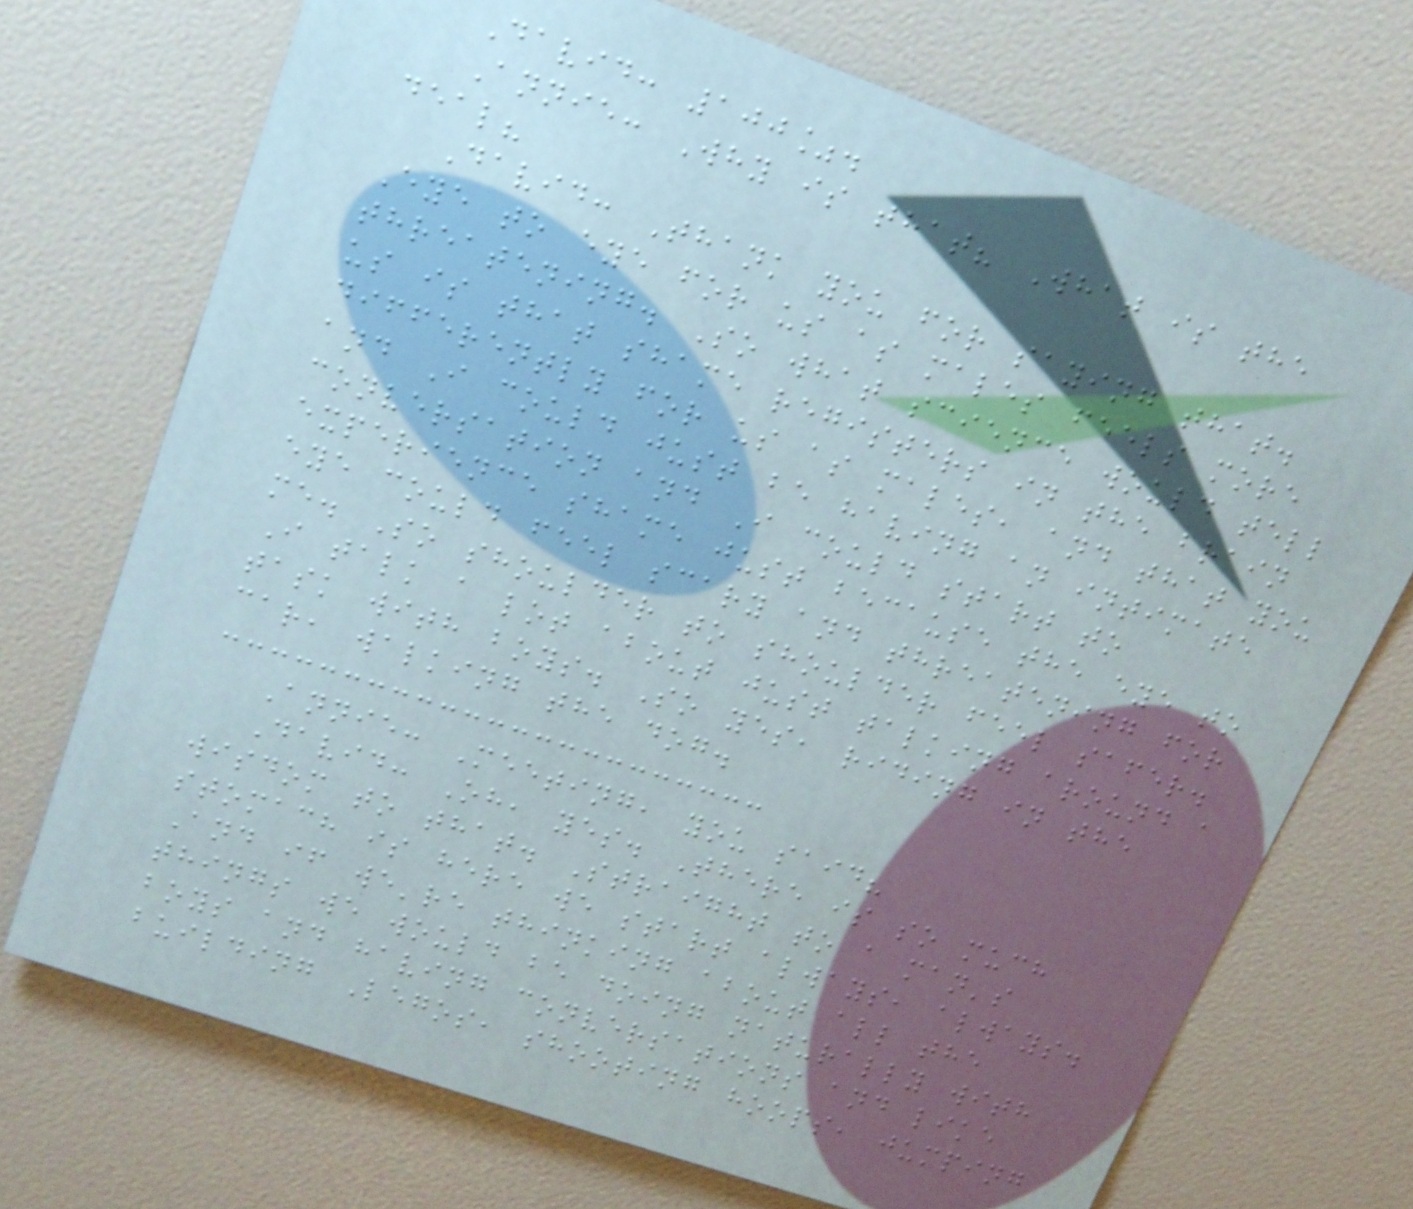David: 100%.
Annie: Why is that? What is the
deal?
David: Thank you for saying that.
Eye to eye for us as males feels more
threatening. So what science would tell
us is that shame registers in the brain
differently for us as males, and that you
and I could just be having an intimate
conversation and I could start to
experience shame just because the eye to
eye could feel scary and threatening for
me. So shoulder to shoulder feel safer.
I talk a lot about just talking around a
task with boys. So yes, riding in the
car, walking the dog.
Annie: Meeting, you said?
David: Oh, yes. There is so much
wisdom to that. Straight to a man's
stomach is here we start always, always.
And if we're thinking about all the
things we would be doing naturally with
boys and having conversations and like
building Legos, shooting hoops, jumping
